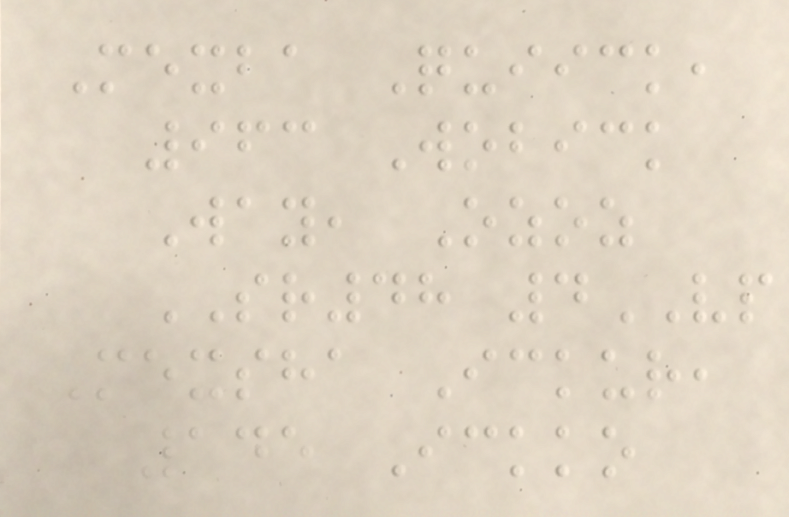Mexba Quiick,
963 Wobick
Way, Ozoz
SR48 4VP
Mexsha Ickur,
145 Ickko
